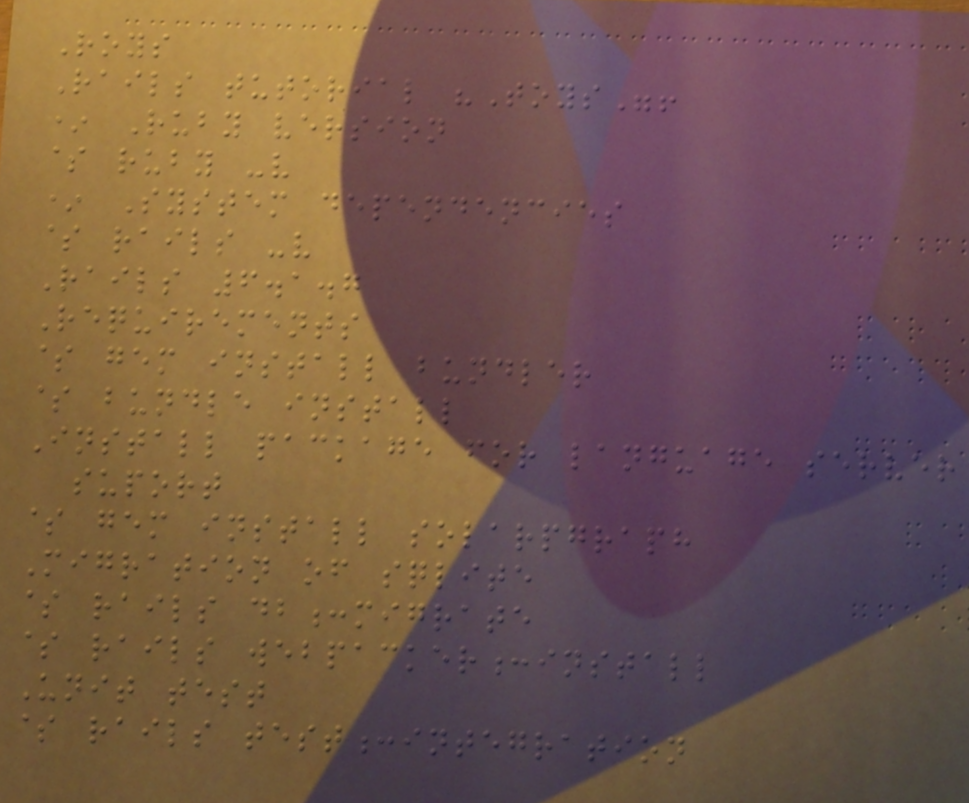Roys
Rails tutorial "Toys"!
* Ruby version
$ ruby -v
* System dependencies
$ rails -v
Rails 6.1.7
Requirements
$ gem install bundler
$ bundle install
Install package for language server
suport
$ gem install solarpgraph
Migration of sqlite
$ rails db:migrate
$ rails webpacker:install
Unit test
$ rails test:integration
